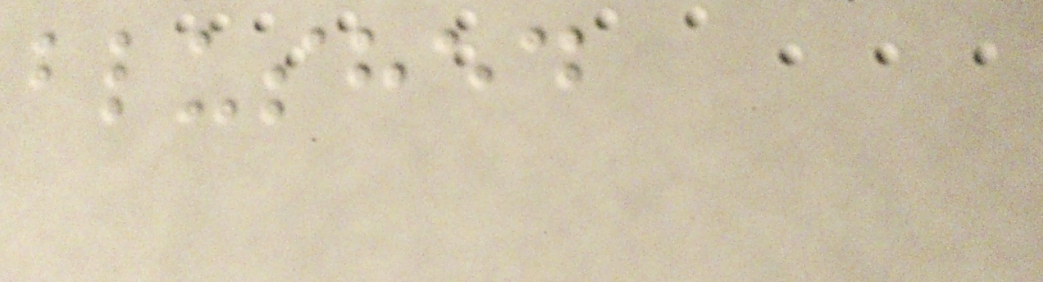blushed
